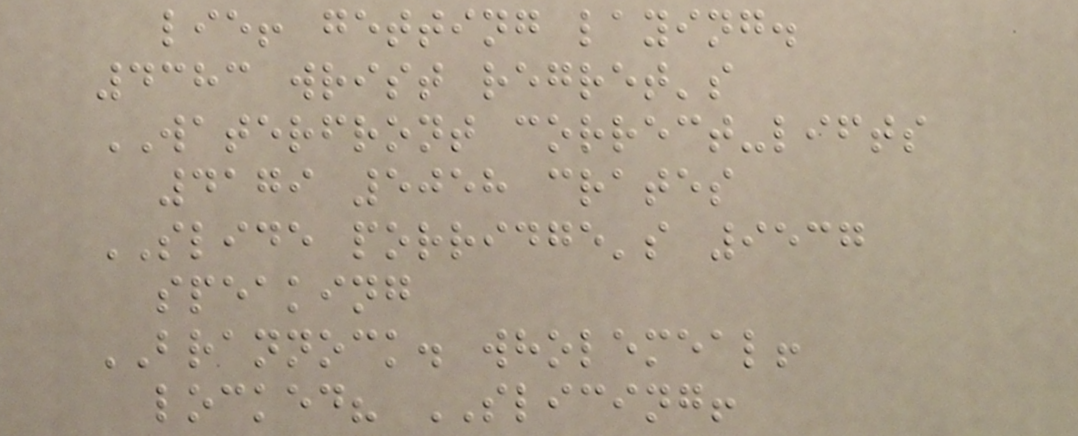lie! getting laying.
4383 wrist regret's
WATERFRONT correct-lifts
4179 5058 crates
SLIDE porridge's 9537
speaking
BRANNOCK. wholemeal!
locked? SLICING!
